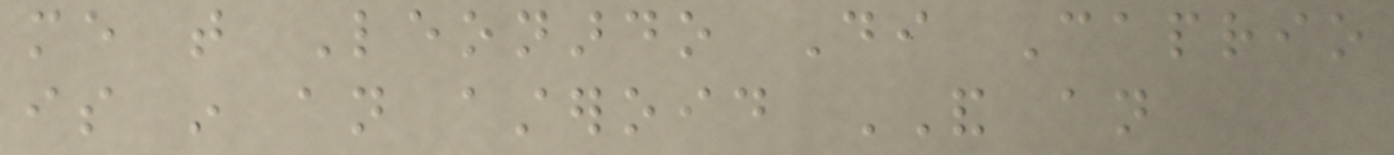me that Leonardo Di Caprio
is in an asteroid AND an
